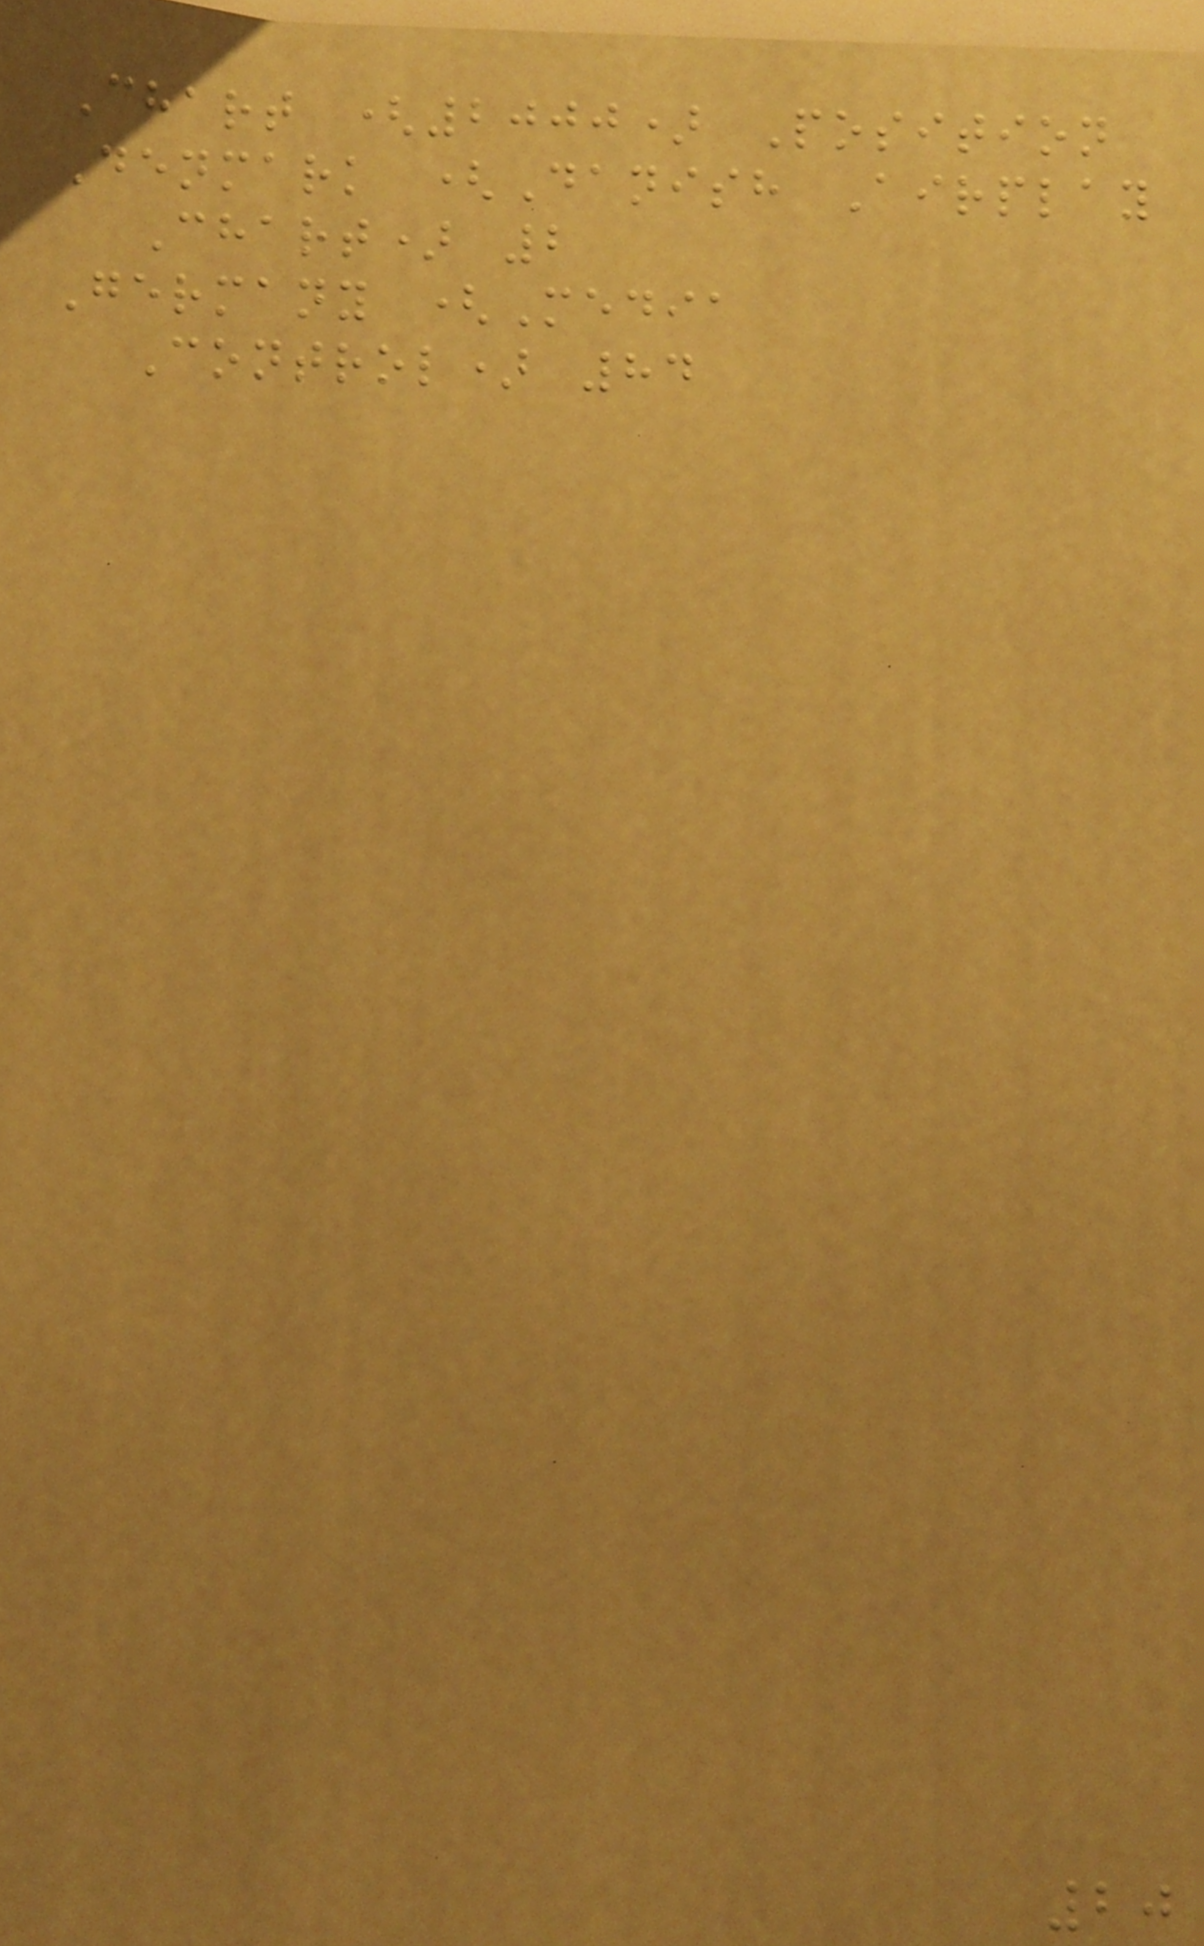Chart (2000) Position
Denmark (Danish Airplay
Chart) 2
Germany (Media
Control) 84
20
